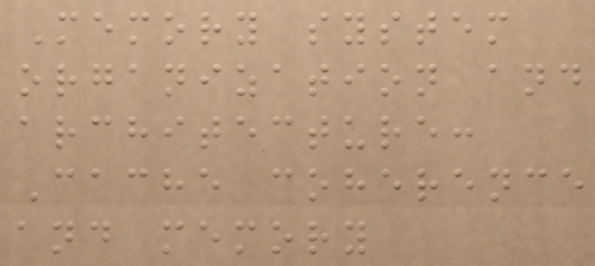Memory system
organization and
architecture:
Cache coherence
and memory
